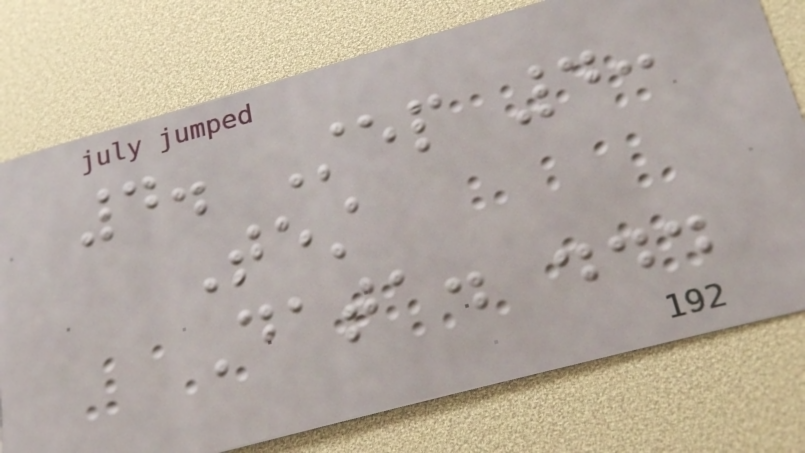4. Step 4:
Test
Data. ...
